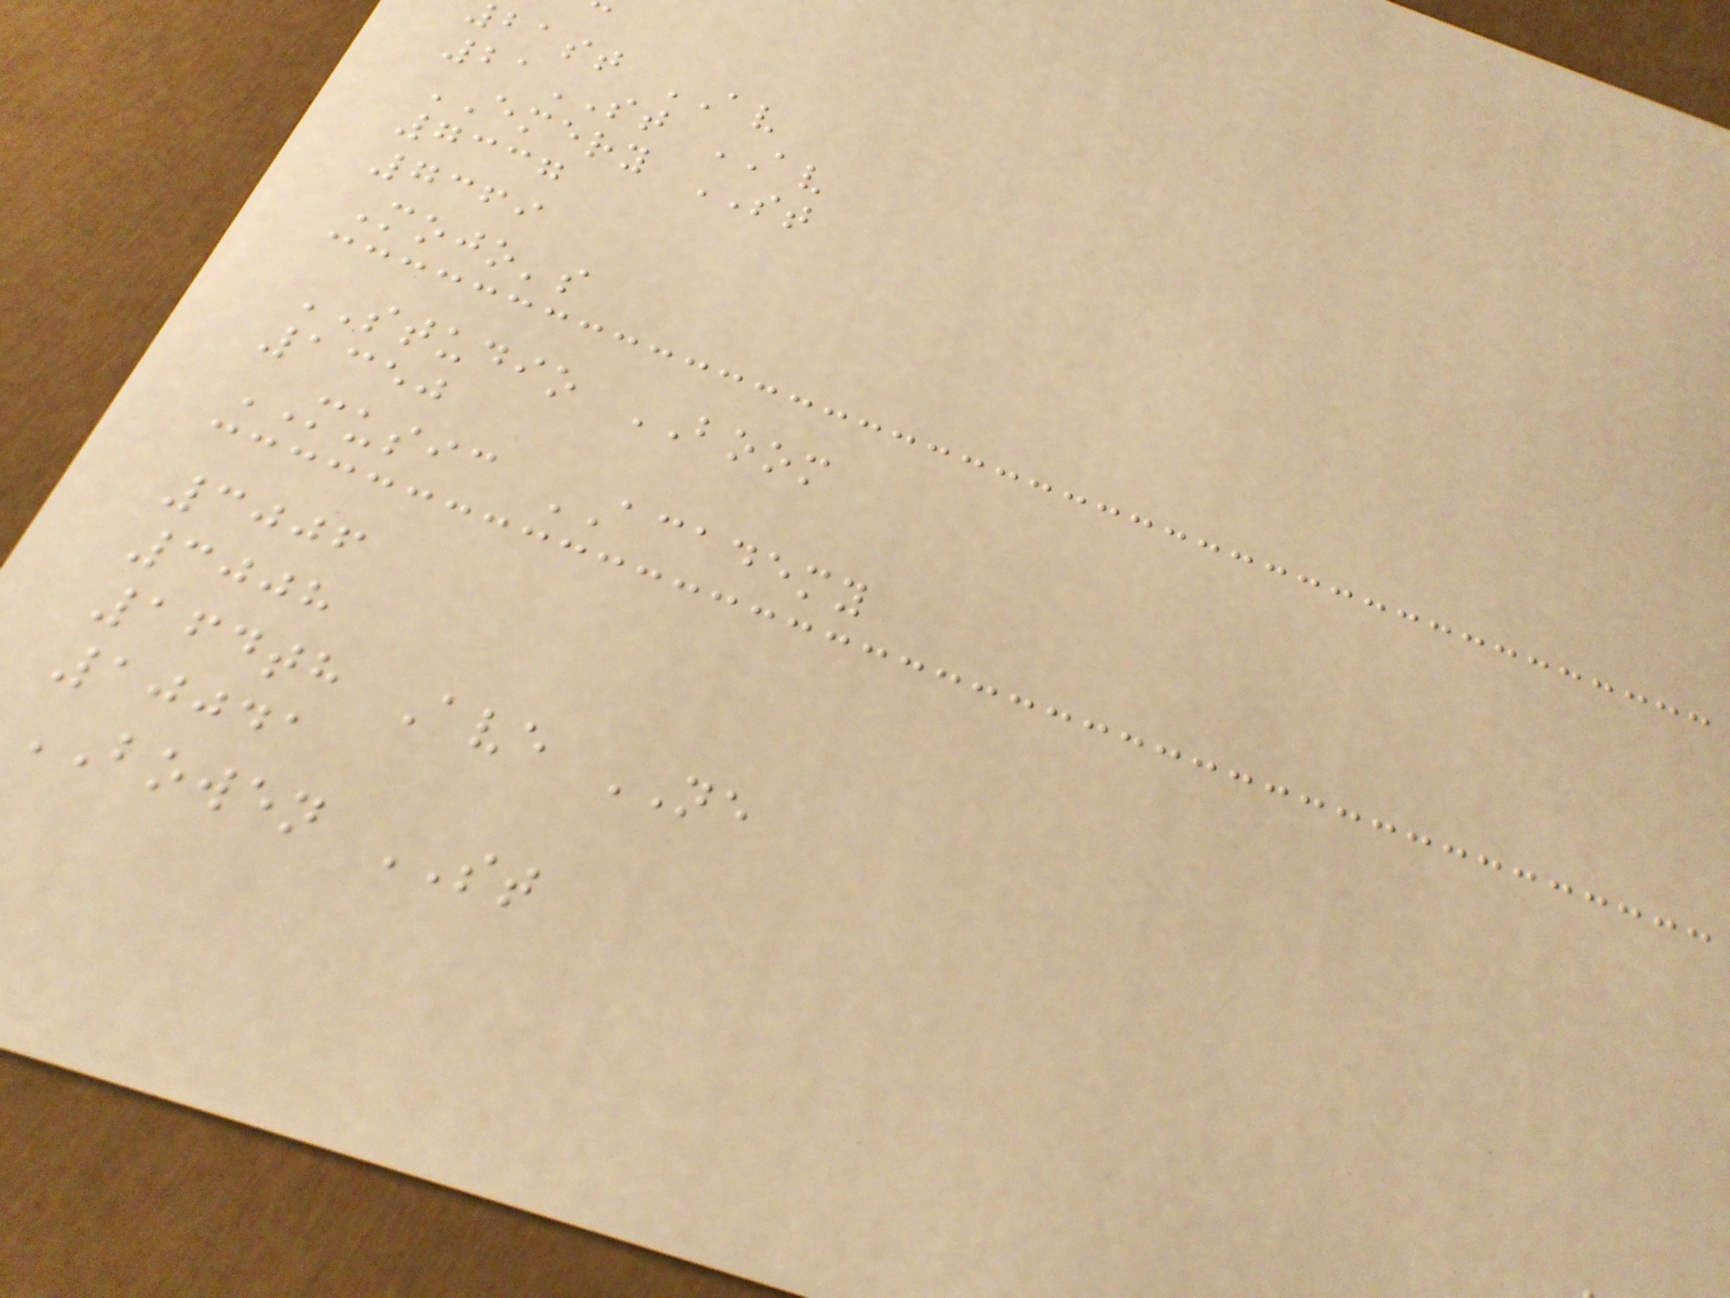bast AV
21ST AV
EMERY ST
7337
7369
Mojo's
STUDIO BOOM
1350
MUSIC ACADEMY
3006
3008
164th Ave NE
10041
BOWEN ST
